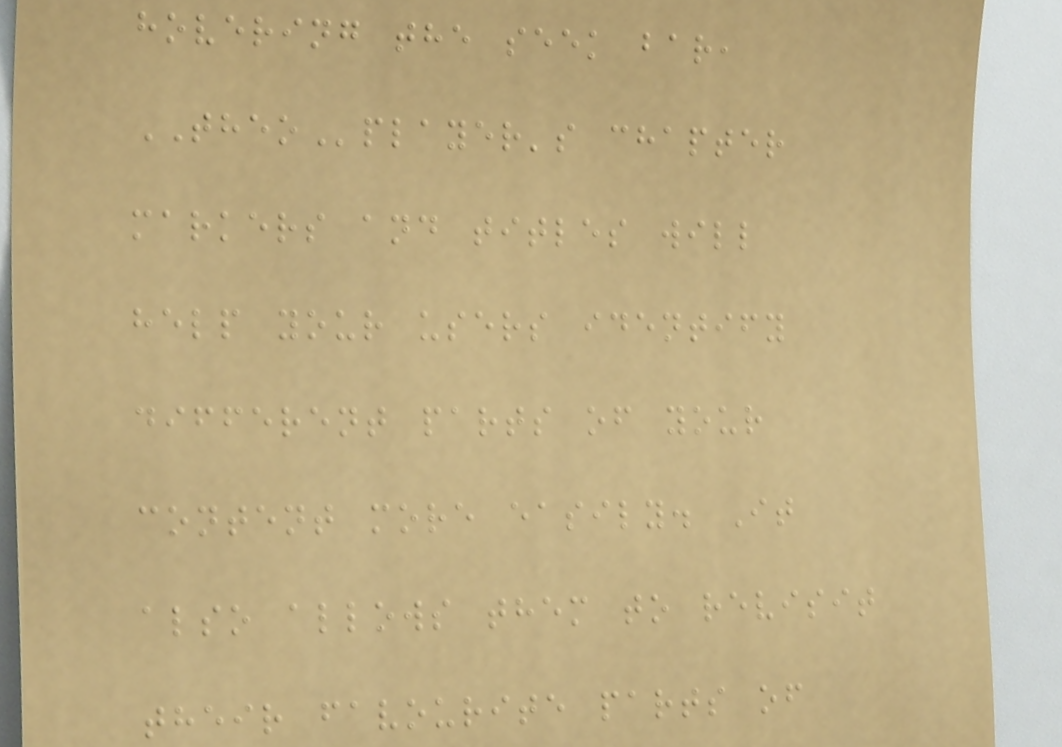hovering the seek bar,
THEOplayer's chapter
markers and titles will
help your users identify
different parts of your
content more easily. It
also allows them to revisit
their favourite parts of
